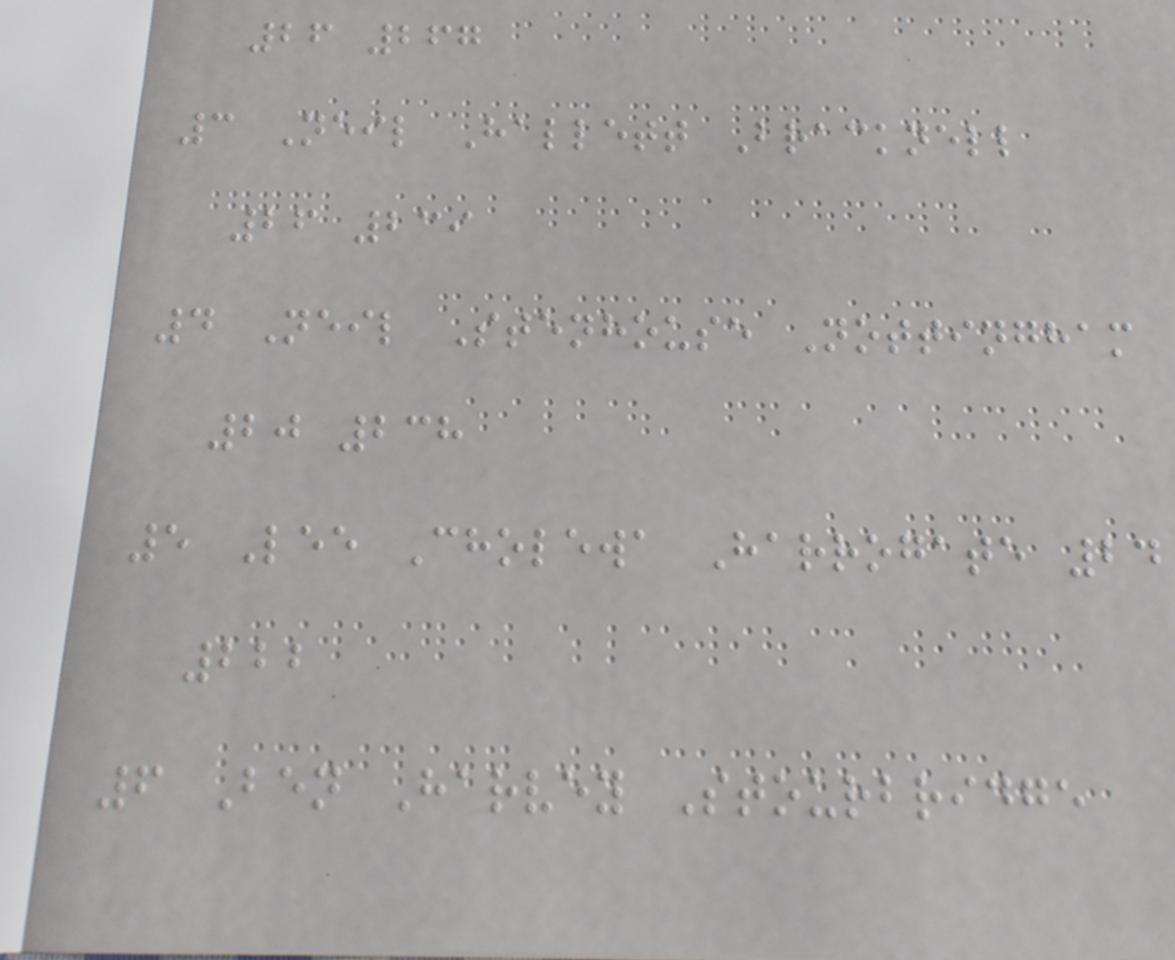26 267
3 Neil Hallett Bracknell
26 239
4 Neil Stenhouse Nottingham
20 238
5 Lee Cholewa Harrogate 24
222
6 Ben Harvey Stourbridge
